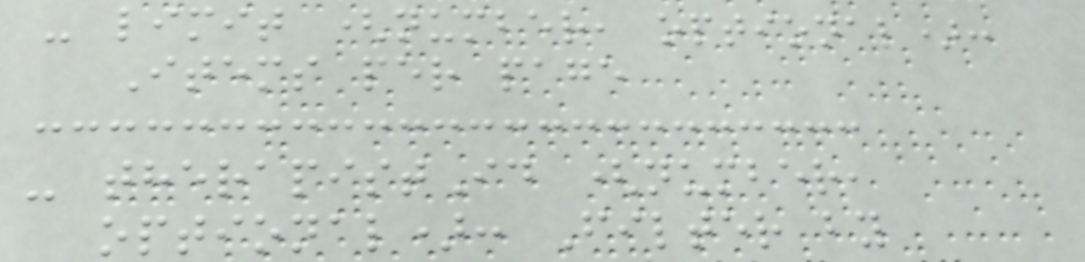- limit (number, optional):
Items per page
- therapistId (number,
optional): Filter by
